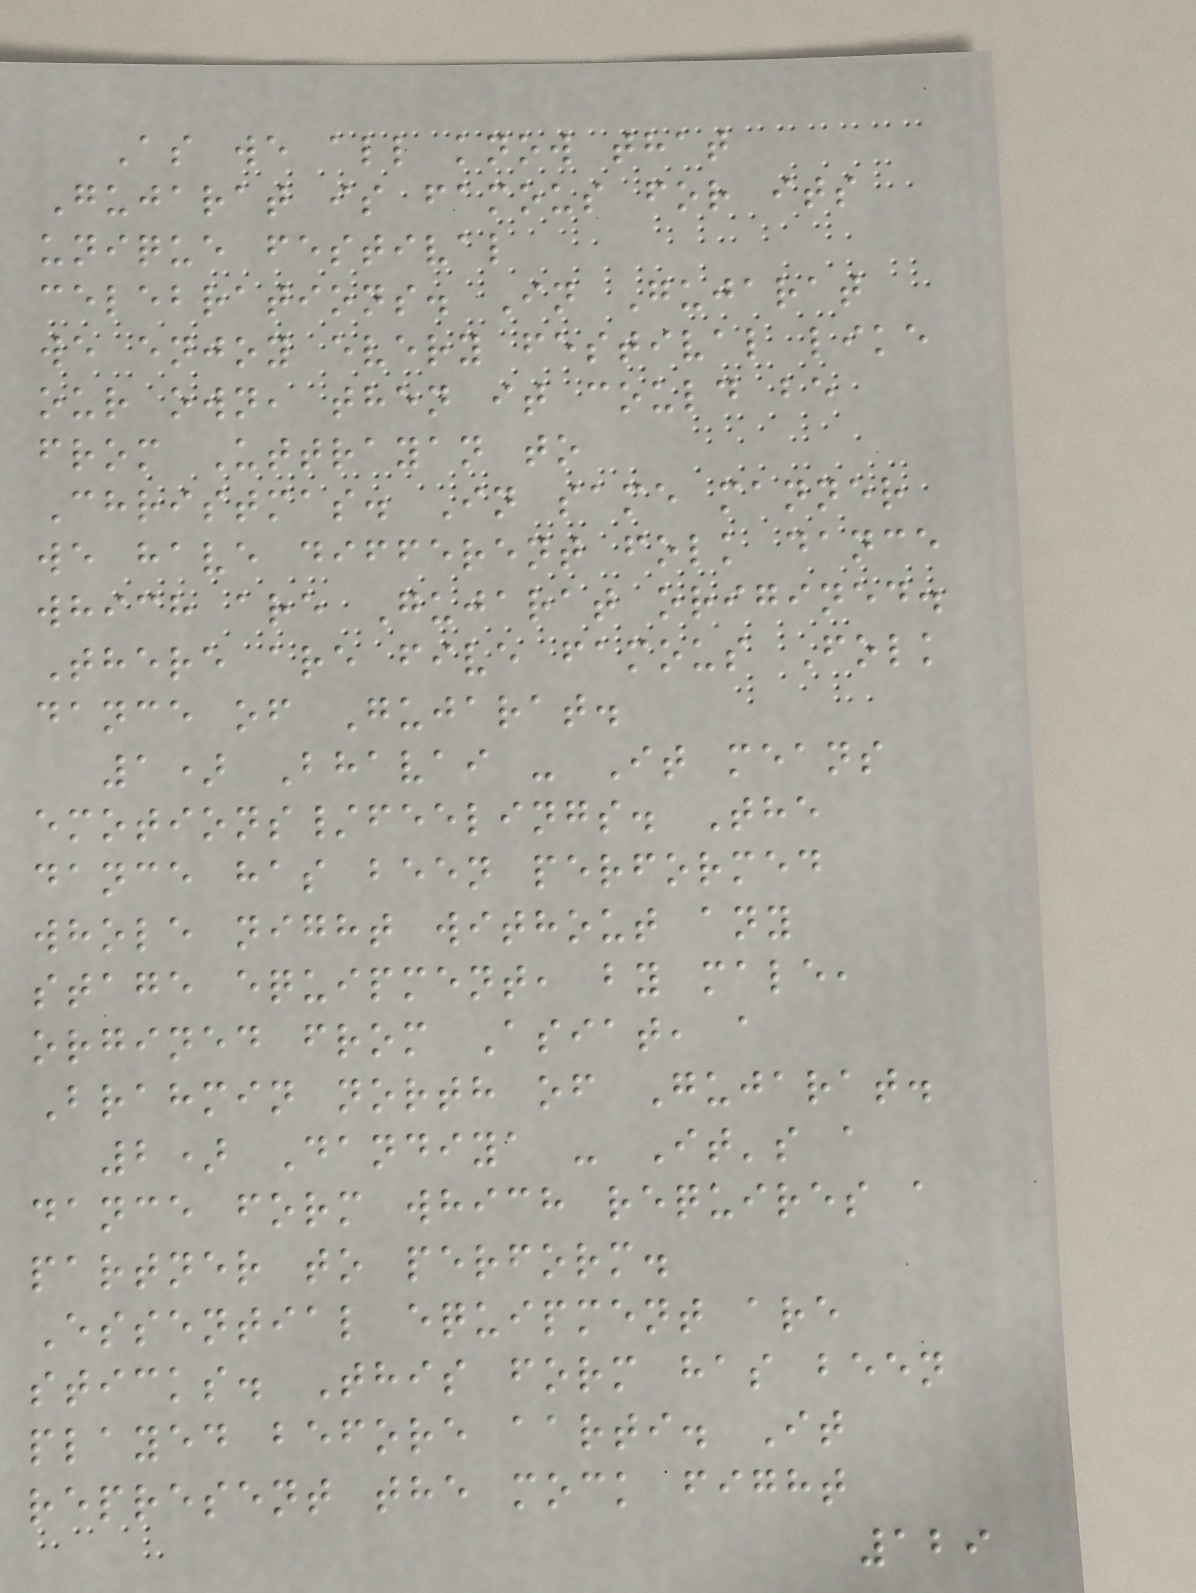As we all know that
Gujarat is famous for its
unique festival
celebrations. In Gujarat
we enjoy every festival like
our own, then it could be
from Uttrayan to
Christmas. In same manner
we have different folk dance
which are Gujarat origined.
There are five famous Folk
dance of Gujarat.
1) Bhavai - It means
emotions/feelings. The
dance has been performed
whole night without any
stage equipment, by male,
orgined from Asiat, a
Brahmin north of Gujarat.
2) Dandiya - It's a
dance form which requires a
partner to perform.
Essential equipment are
sticks. This form has been
played before aarti. It
represent the mock fight
129
